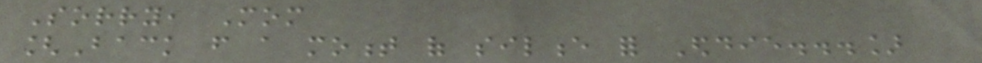Sorry, Mom
[Back from a moment of silence for Eddie...]
